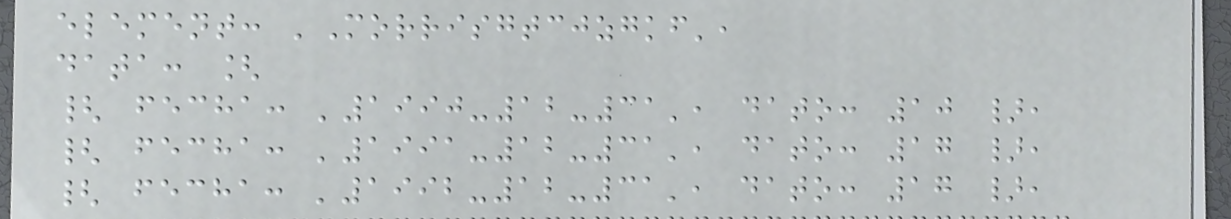element: 'Morrisgtcjzgkf',
data: [
{ fecha: '1990-12-31', dato: 10 },
{ fecha: '1991-12-31', dato: 17 },
{ fecha: '1992-12-31', dato: 17 },
